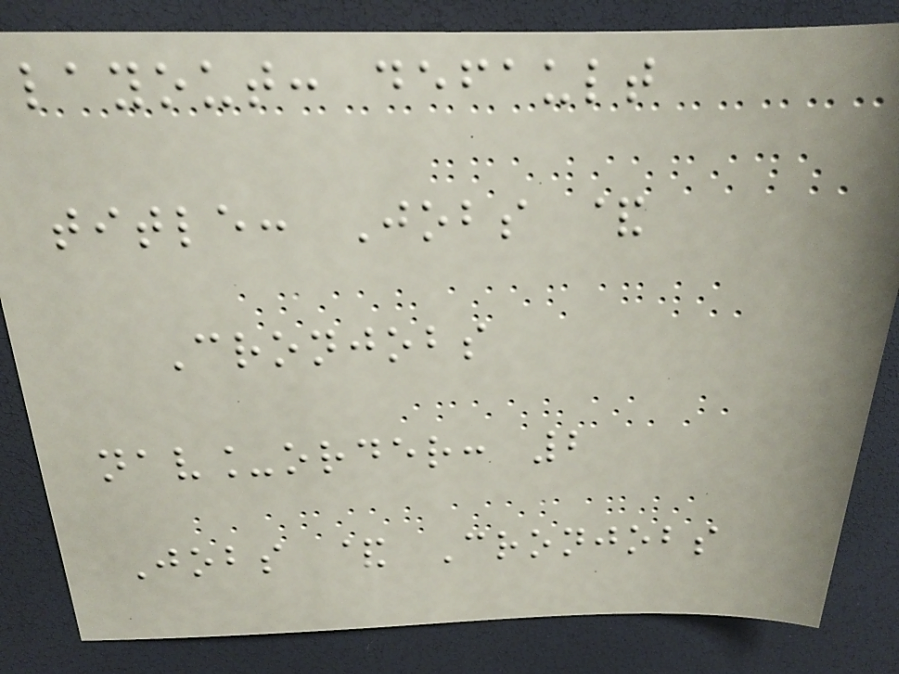layout: default
title: Jobs &
Cronjobs
nav_order: 2
Jobs & Cronjobs
